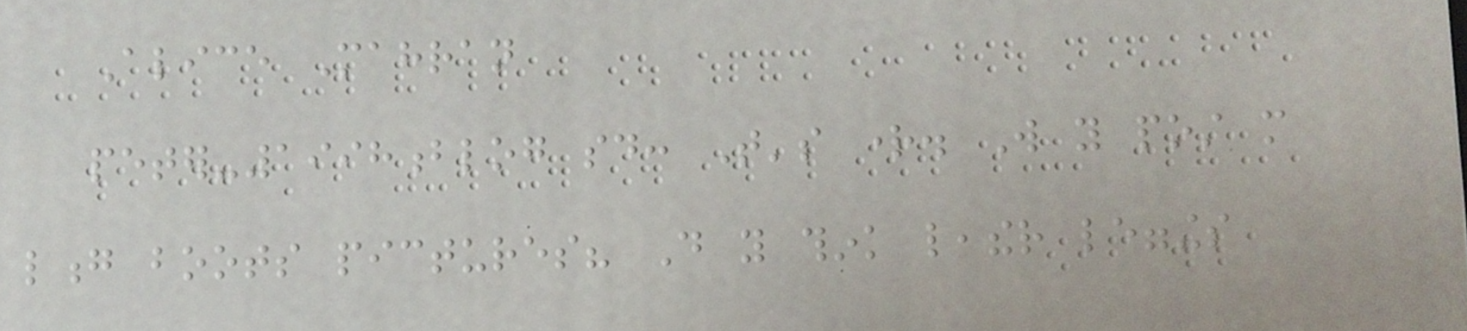Alice Mahran
peter-1998blog said: That's right. Will you post more
long boots pictures? Do you think leather leggings
